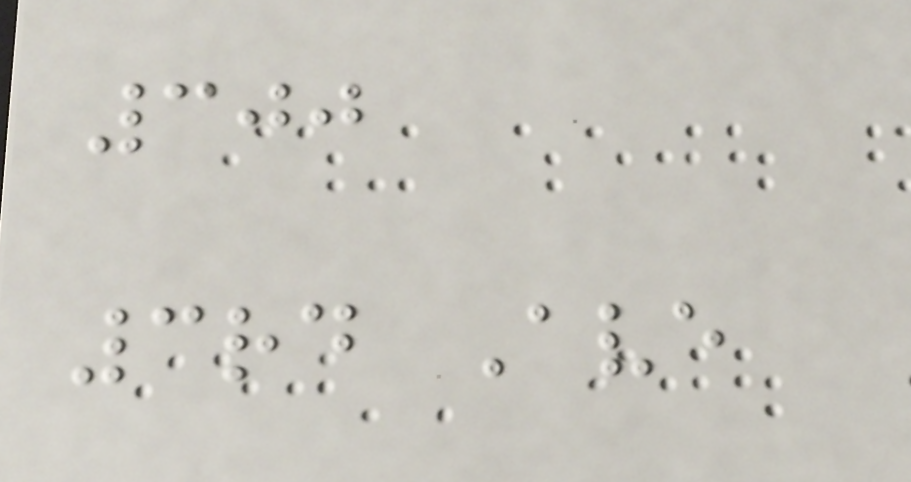300
3rd Ave
